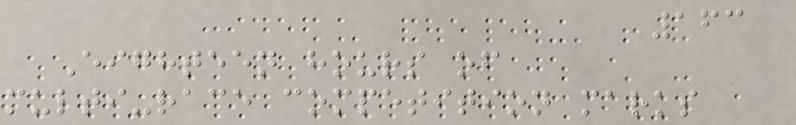163
Eighteen hours of
multi-race competition marks
